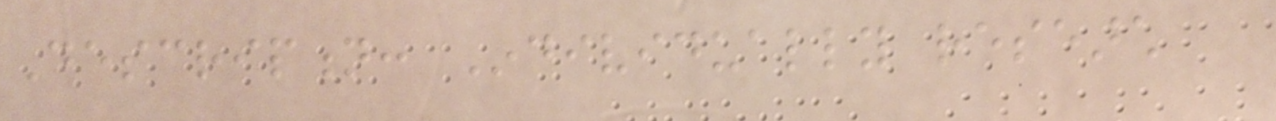Description: Individually research
